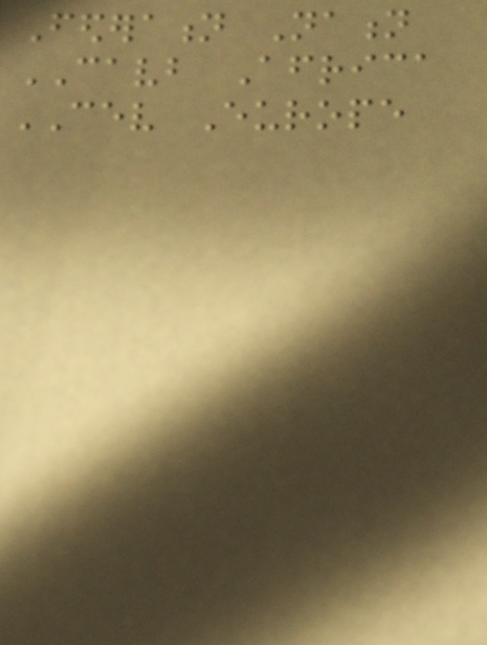Federation Nation
CAVB Africa
CEV Europe
